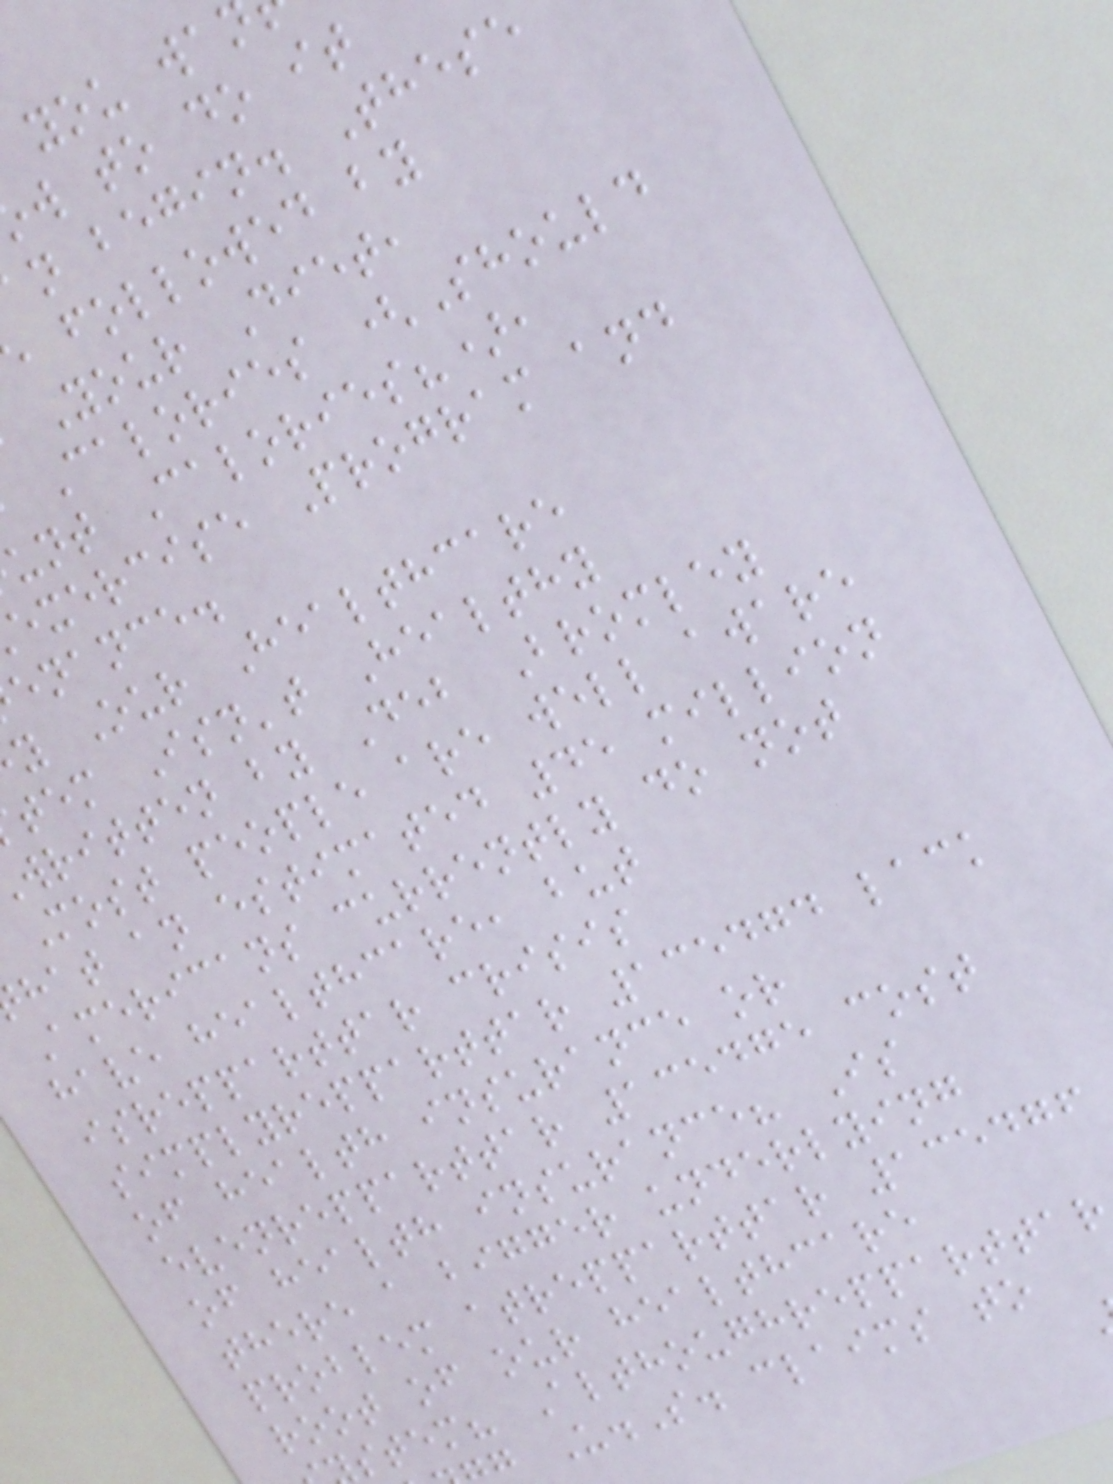you wa
w to do it
n begin. These
followed by
Your Diet,
Calories (Should
unt Calories?),
exercise Program and
enance.
y Our Healthcare
tem Isn't Healthy
written by Deb Bromley
Most people are well aware
hat an estimated 45 million
Americans currently do not
have healthcare, but
isrepparttar crisis
simplyrepparttar 135474 lack
of health insurance or
evenrepparttar 135475 cost
of health insurance? Is
there a bigger underlying
problem atrepparttar 135476
root of our healthcare
stem? Althoughrepparttar
g U.S. claims to
